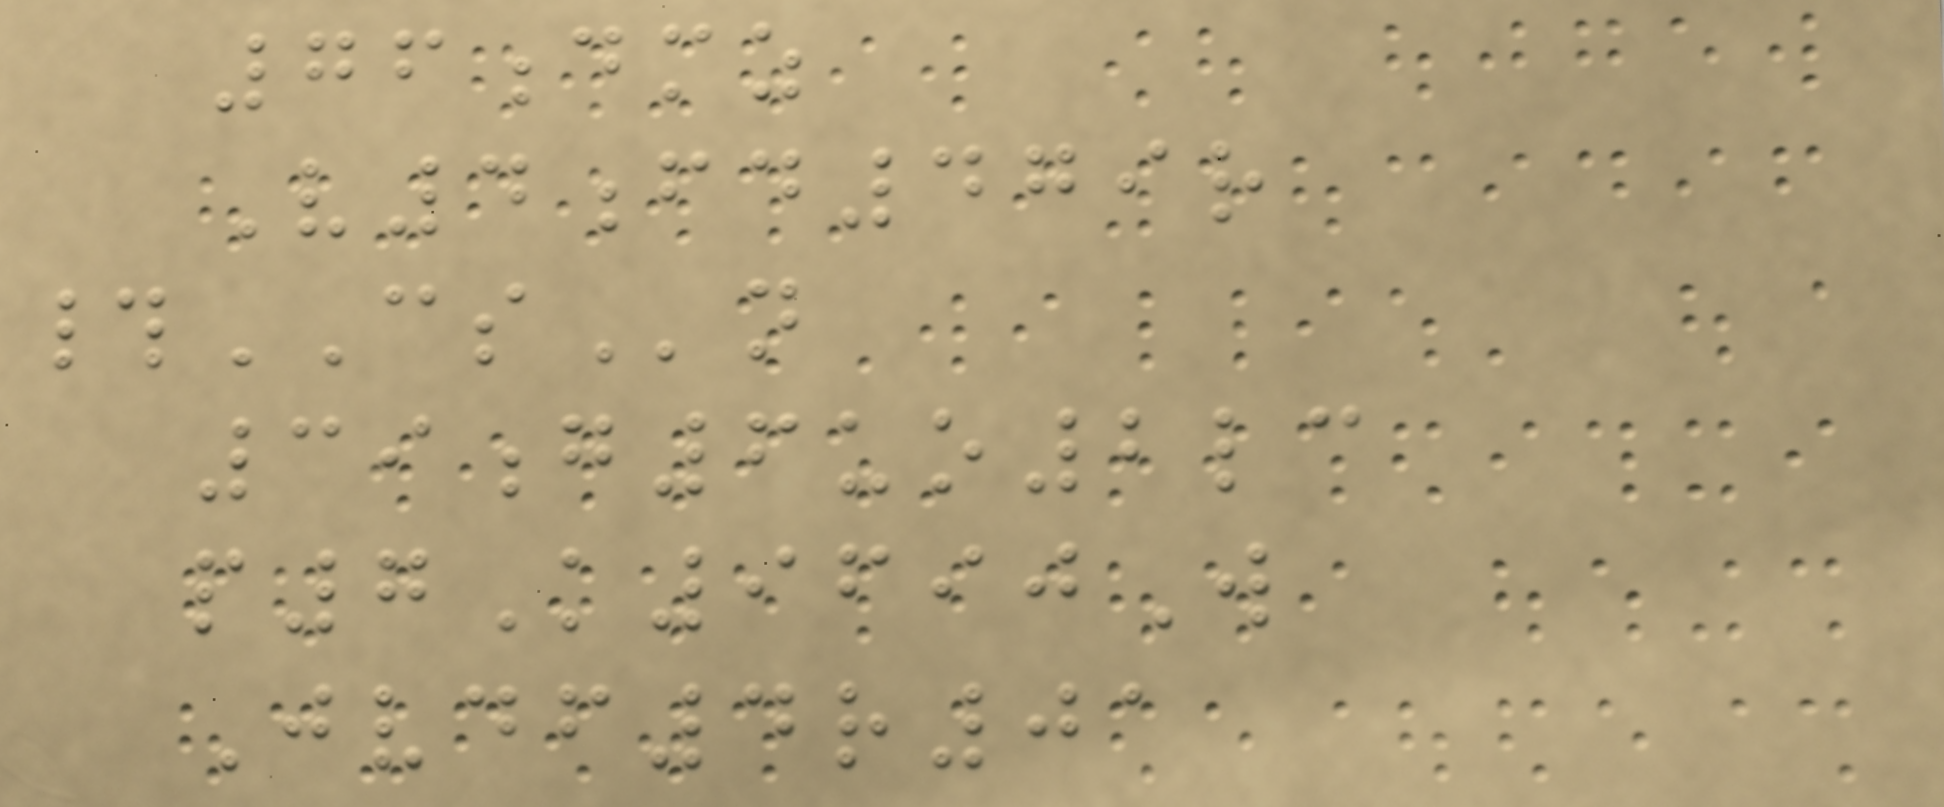76dmz
V4fd479r
#CSn
39g6uo2lc
p7K9690W
Jvdf4r01
